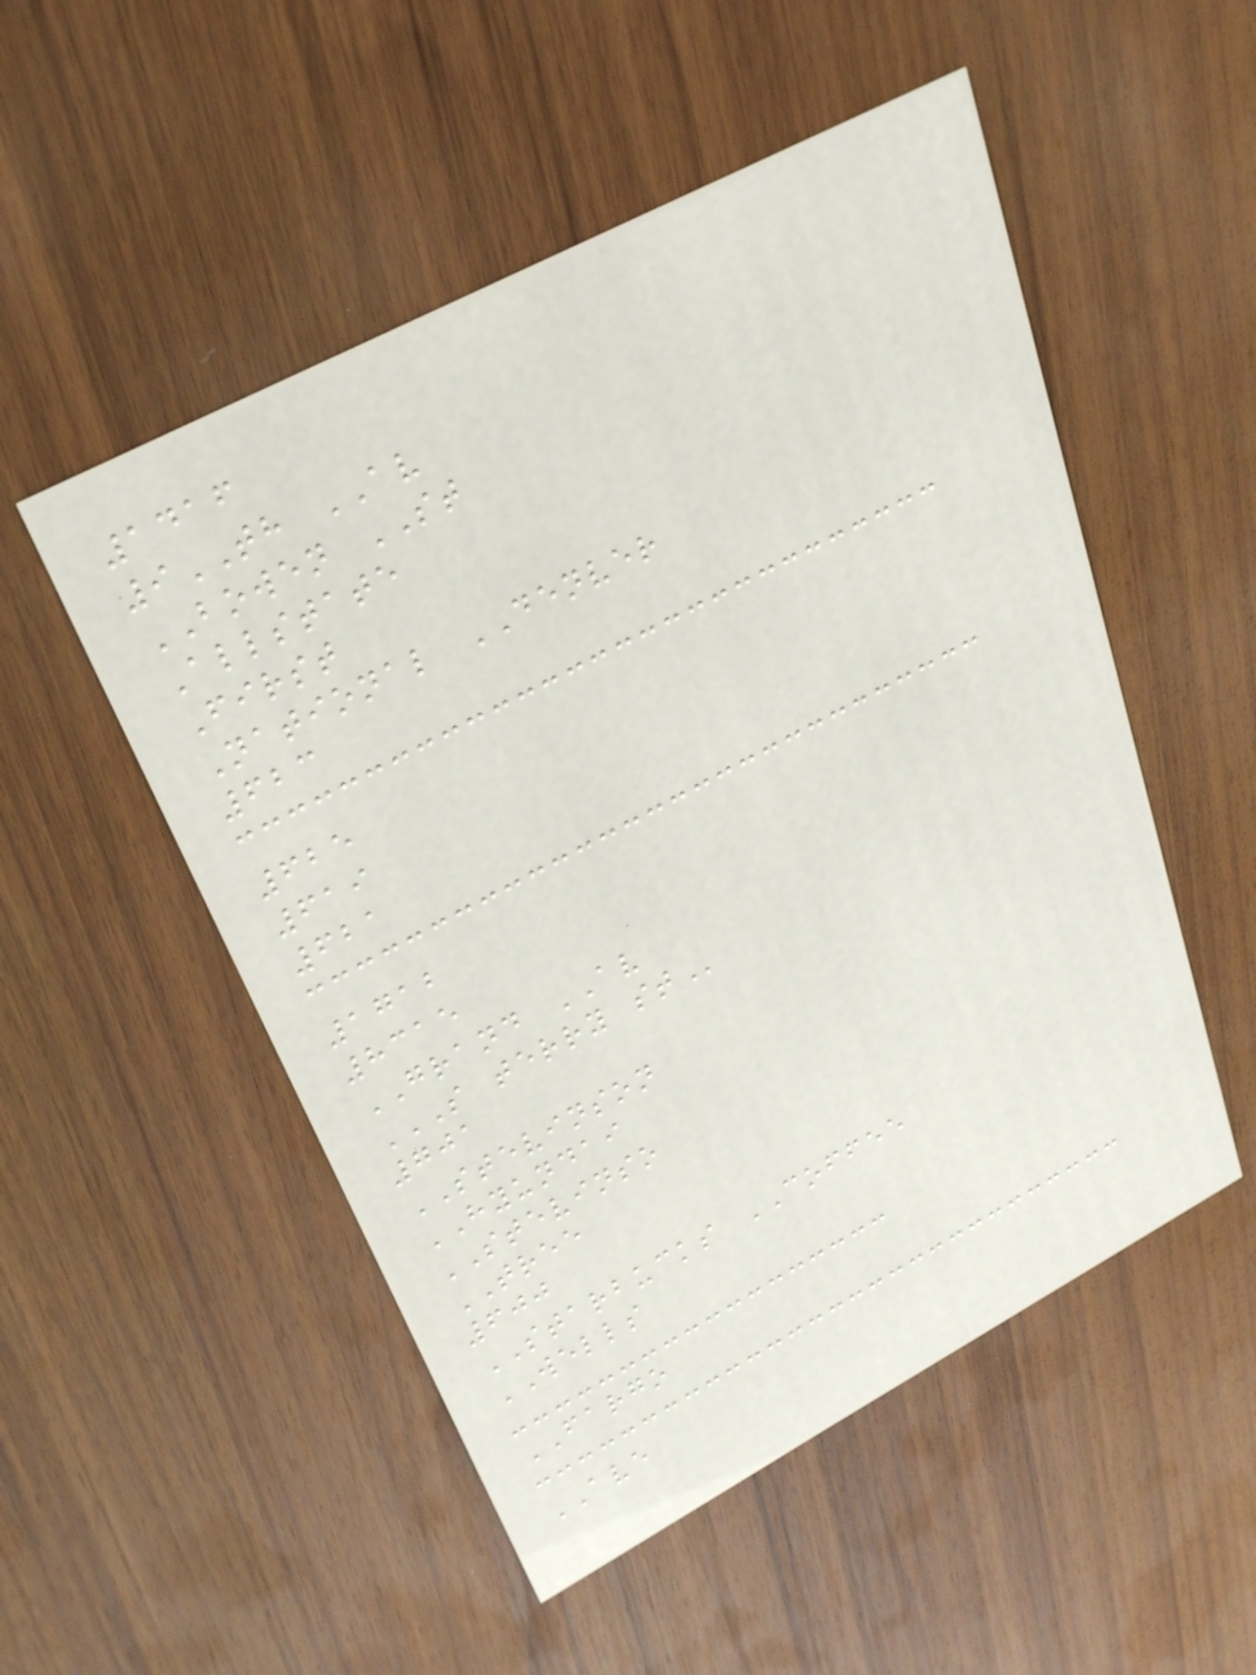1416
9TH AV
BOWEN ST
Allstate
First
National DENVER
623
625
619
621
1712
8315
GRAND AV
S TERRY ST
701
STEVINSON
HYUNDAI
STEVINSO
TREE
600
STARBUCKS COFFEE
WELLS
FARGO
AVE
